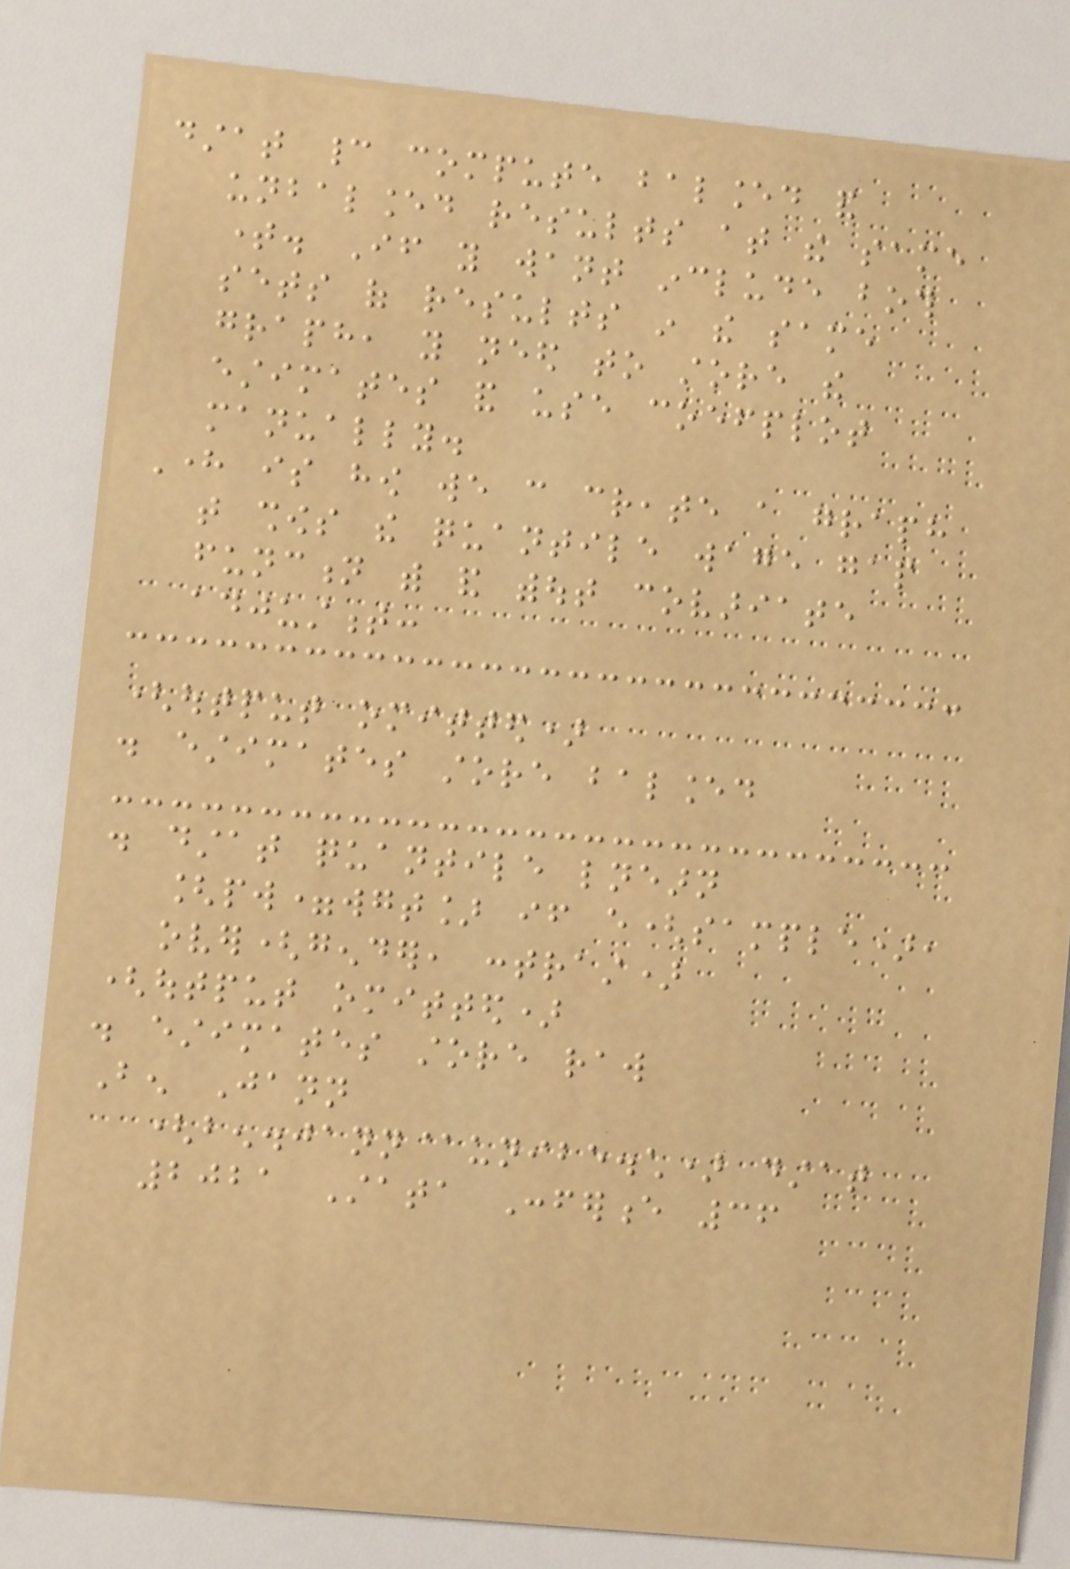dstat cannot compute balanced and
unbalanced results at the same
time. If you want include both
sets of results in the same
graph, you need to store the
estimates and use coefplot
manually.
Here is how we can create a graph
that shows the quantile wage gap
function with and without covariate
adjustment:
(output omitted)
. estimates store balanced
. dstat quantile lnearn
[pw=wgt] if e(sample),
over(gender, contrast)
(output omitted)
. estimates store raw
Ben Jann
(ben.jann@unibe.ch) dstat
2021 Stata Conference 36
